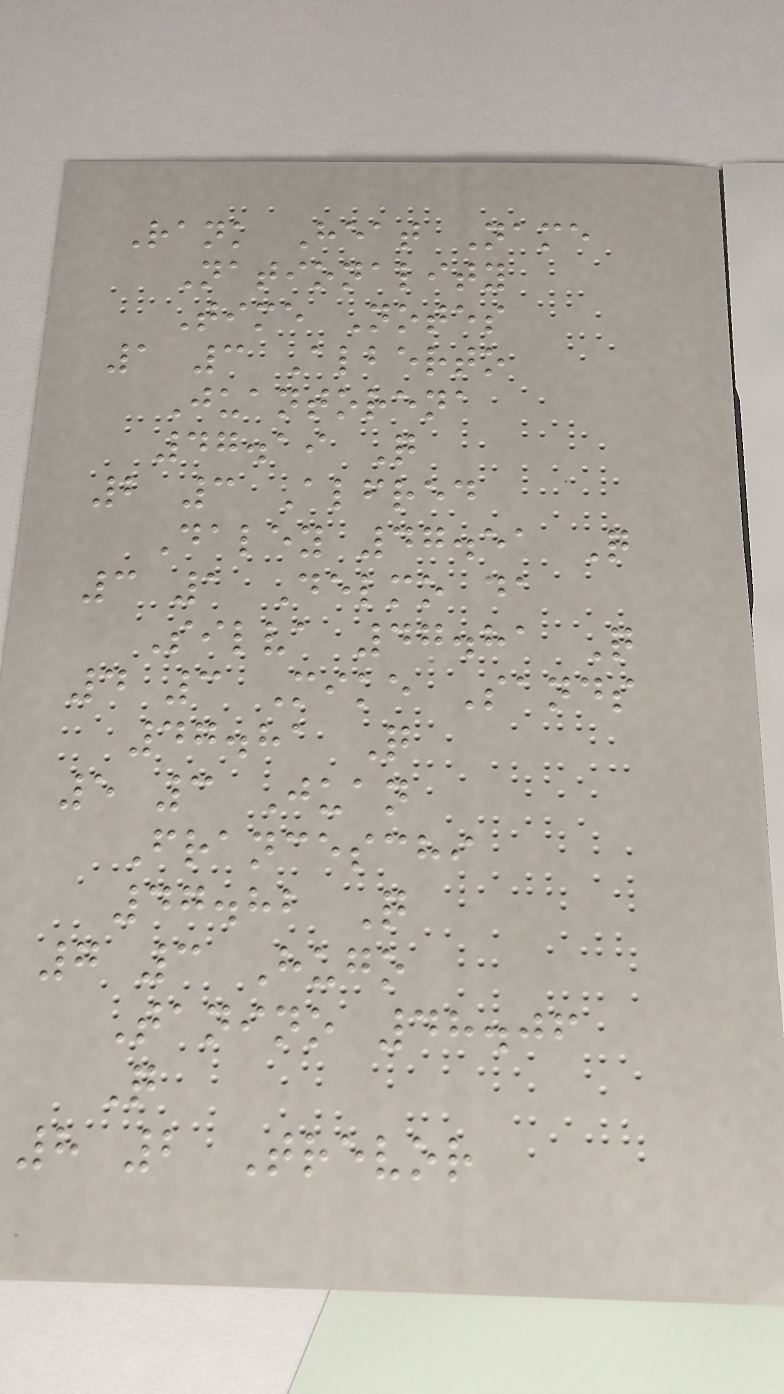Rank Heat Name
Nationality
Time Notes
1 3 Alberto
Juantorena
47.19 Q
2 3 Alfred
Daley 47.51 Q
3 1 Delmo da
Silva 47.81 Q
4 3 Mike Sands
47.81 Q
5 3 Juan
Franceschi
47.82 Q
7 3 Hugo
Tanino 48.06
Q
8 2 Trevor
